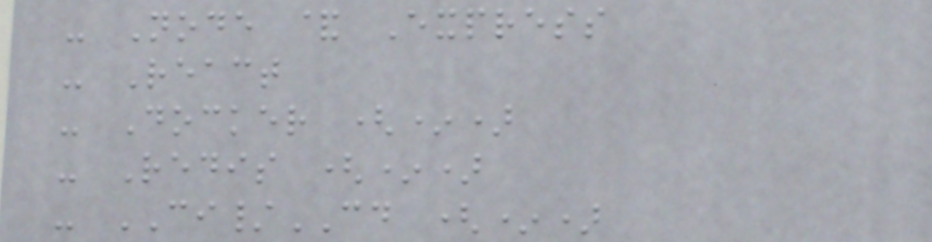- Node & Express
- React
- Docker (*)
- Redis (*)
- CI/CD (*)
